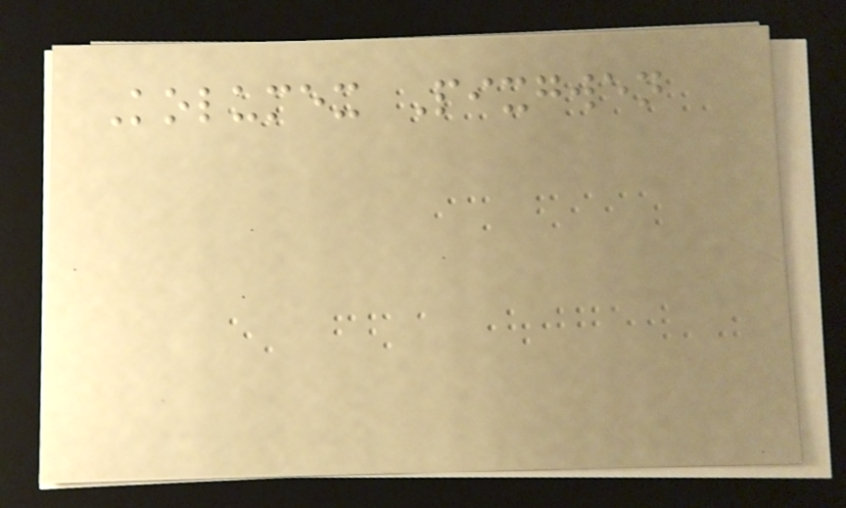Kolumex Pixgwen
